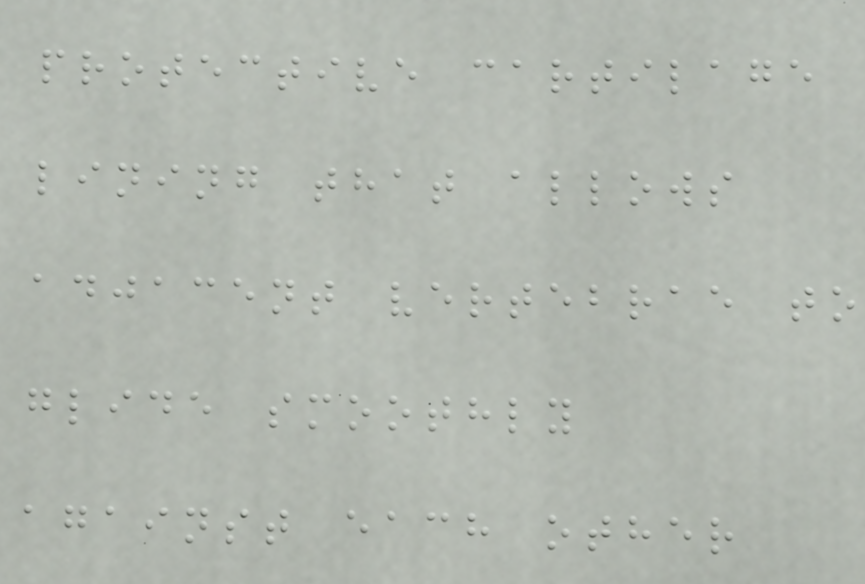protective cartilage
lining that allows
adjacent vertebrae to
glide smoothly
against each other
